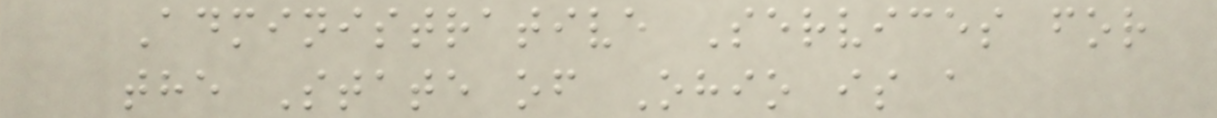Administrative Services for
the State of Ohio is a
